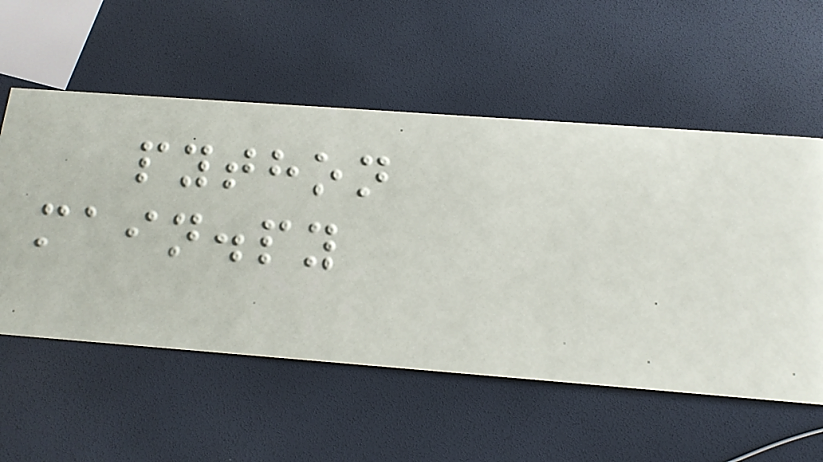python
main.py
